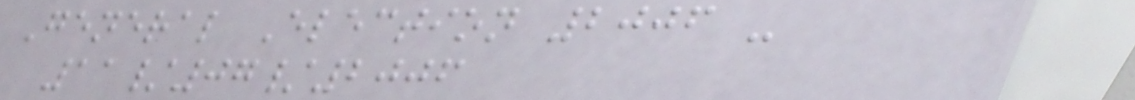General Election 2006 -
11/07/2006
